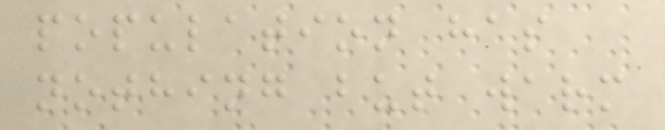population has
nothing but warm
